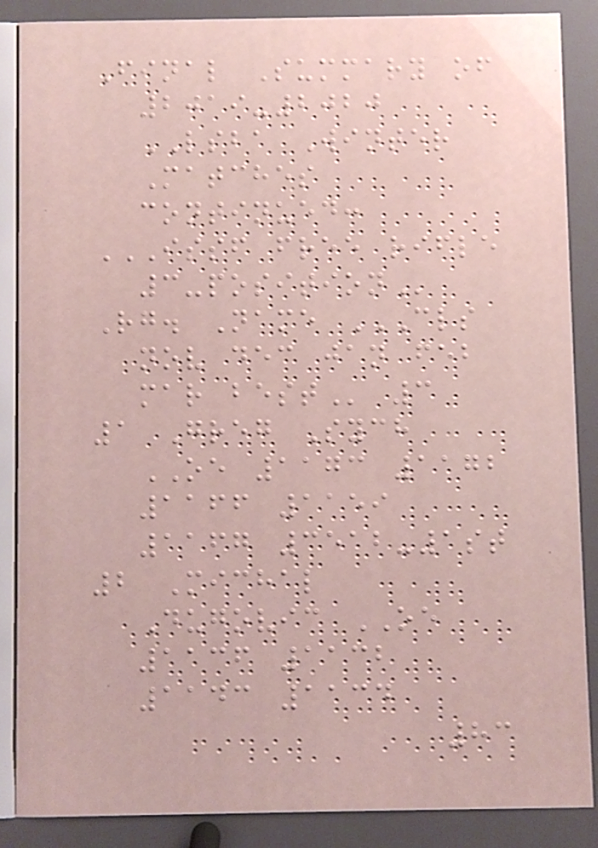Final Summary of
2019-2020
LSBA Winter
Matches
continued:
ISSF FREE RIFLE
3-POSITION
Rg. Name CLS
NOV DEC JAN FEB
MAR BEST 3
1 Greg Sych
OE 1173 1172
1166 1159
1167 3512-1st
2 Michal
Dugovic OE
1136 1132
1143 1134
83
